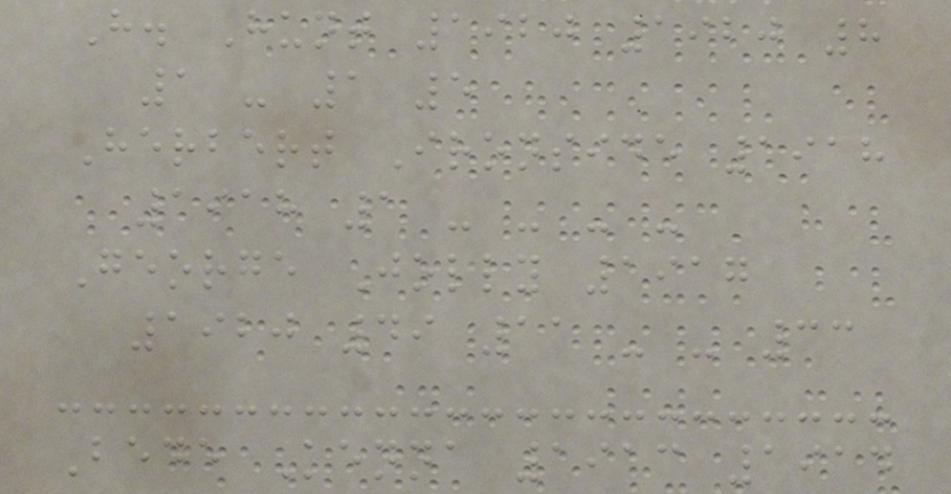H. Hunt 1920 1920 8
1 - 1 5
Herbert Ironside 1918
1918 1 - - - -
George Jolly 1917
1920 49 11 - - 33
Bede Kenna 1913 1914
